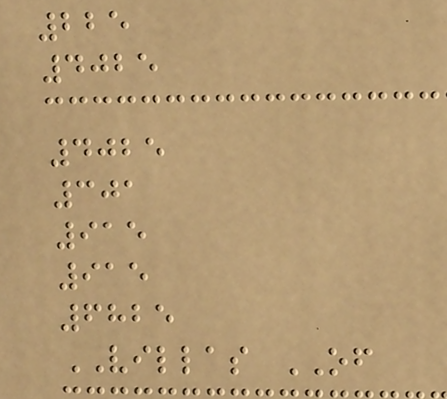225
4025
4025
301
915
915
6825
VILLAS OF
